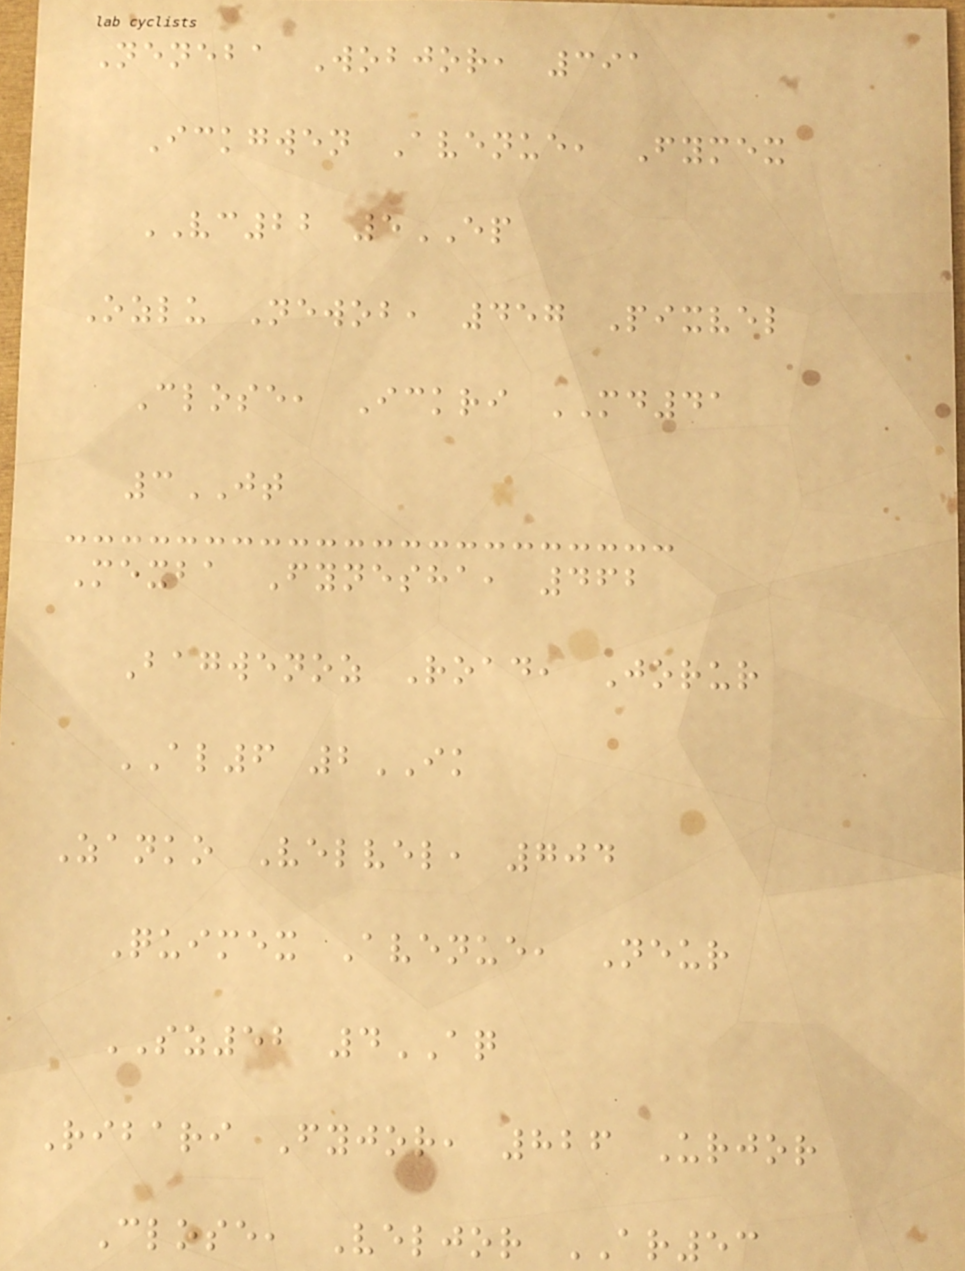Neneba Wobjor, 391
Ickgwen Avenue, Fymex
VC22 5EP
Ozlu Newob, 457 Pixvel
Close, Ickri MD41
3JT
Mexba Fynesha, 462
Bagwenoz Road, Jorur
AL6 2IK
Zanko Velvel, 704
Quimex Avenue, Neur
SZ52 4AQ
Ribari Fyjor, 826 Urjor
Close, Veljor AR53
